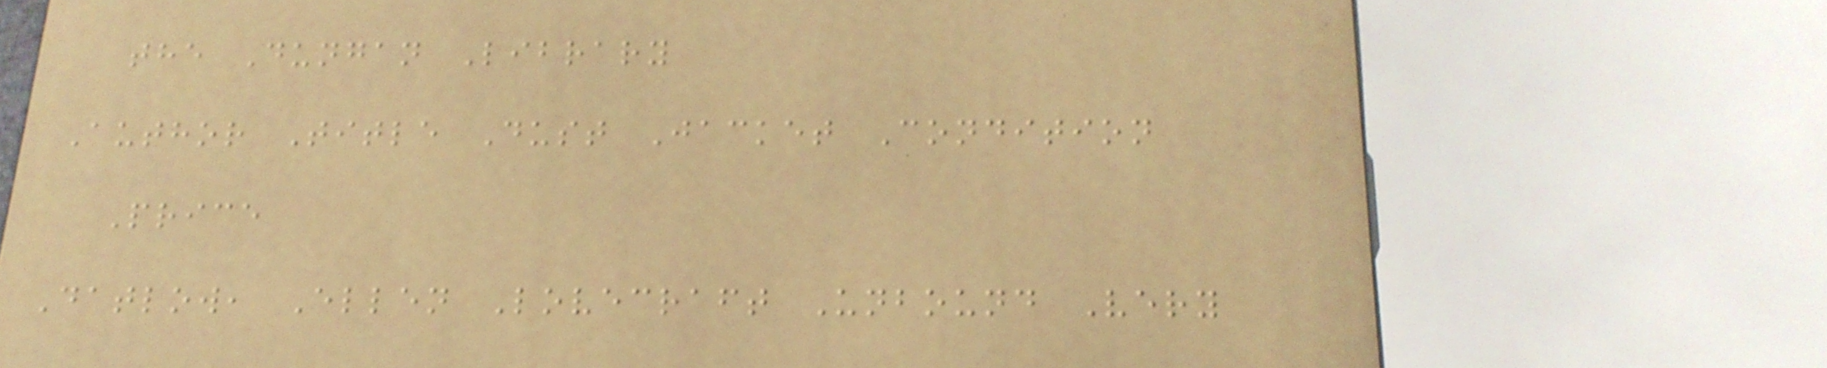the Dungan Library
Author Title Dust Jacket Condition
Price
Datlow, Ellen Lovecraft Unbound Very
